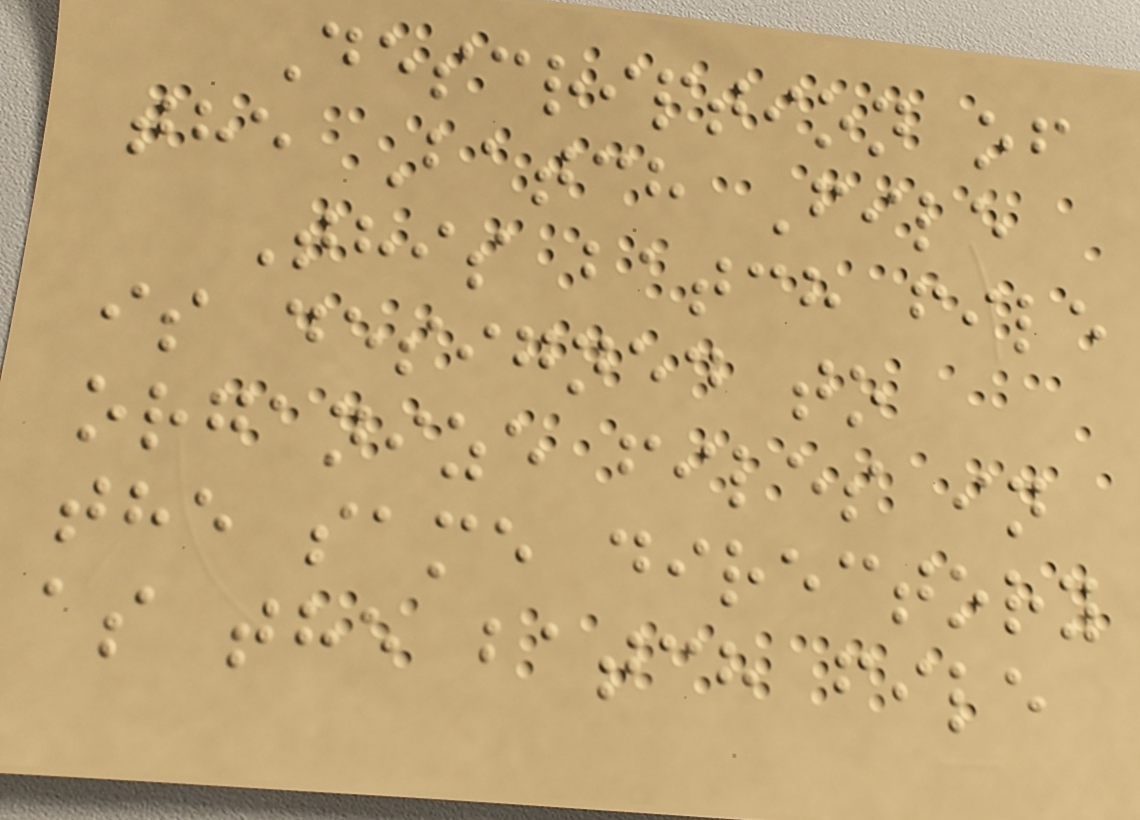Description of
the Batch File
This batch file
is designed to
organize files in
the same directory
as the batch file
